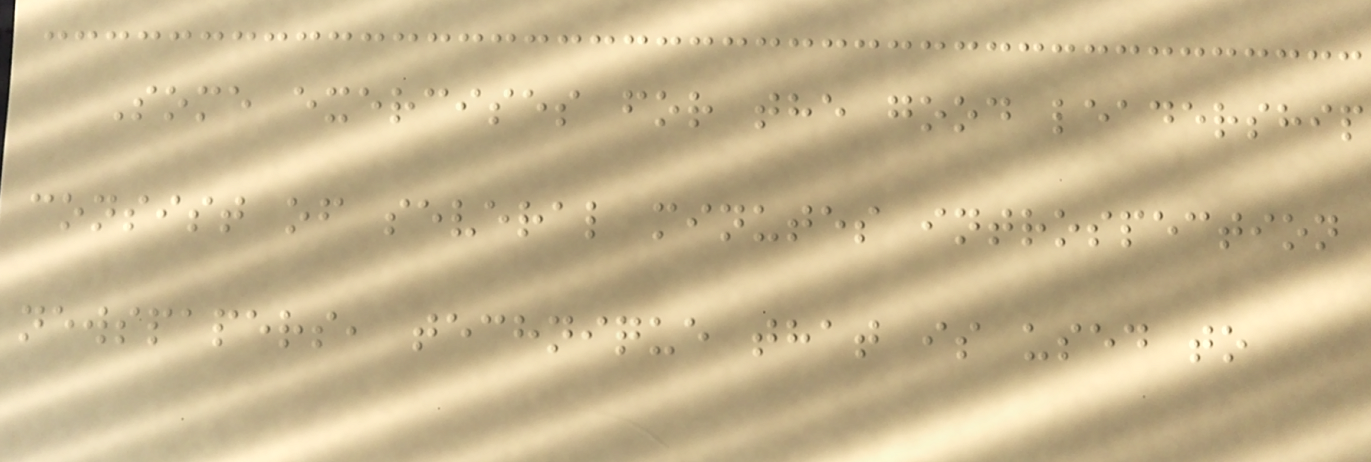Some exercises for the good leadership
consist of several minutes introspection
newspapers, technique that is used to
